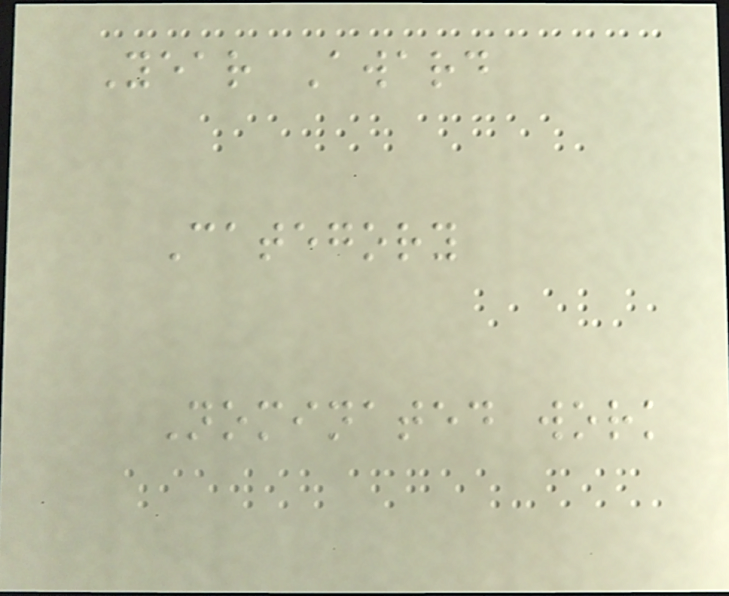Year Award
Category
Nominated work
